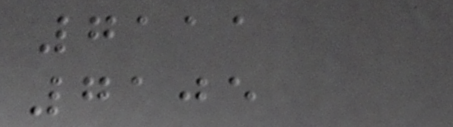7111
7105
